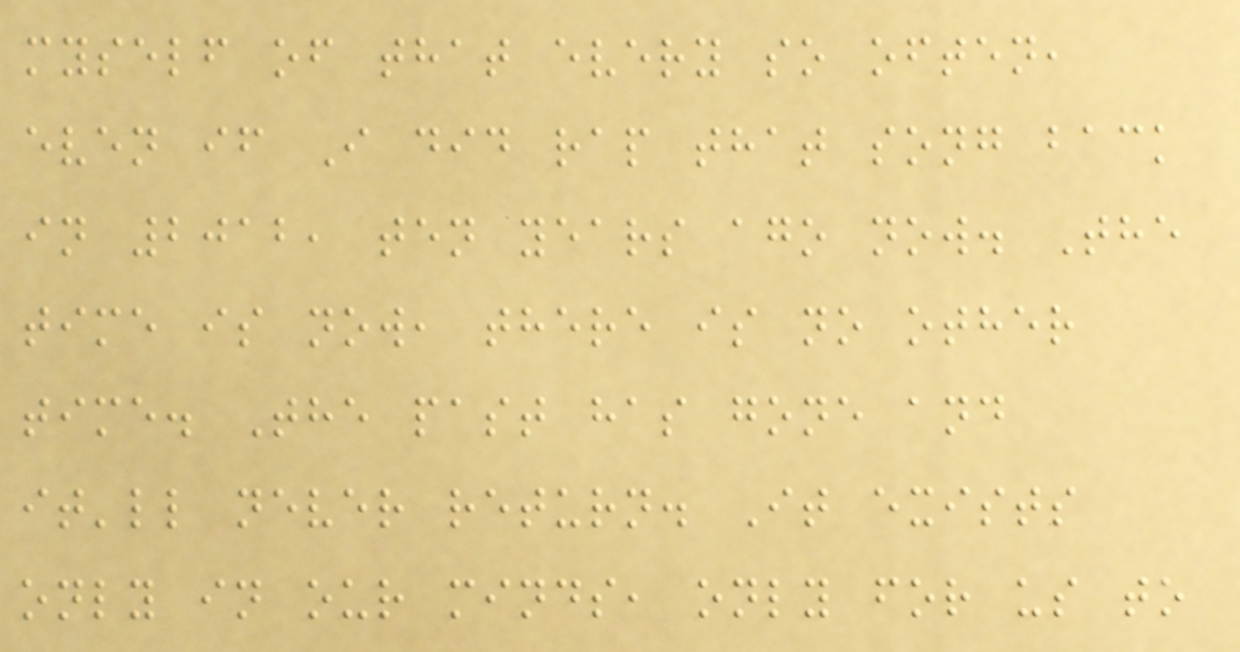myself of that every so often,
even if I did rap that song back
in 2012, ten years ago now. The
time is now, there is no other
time. The past has gone and
it'll never return. It exists
only in our minds, only for us to
